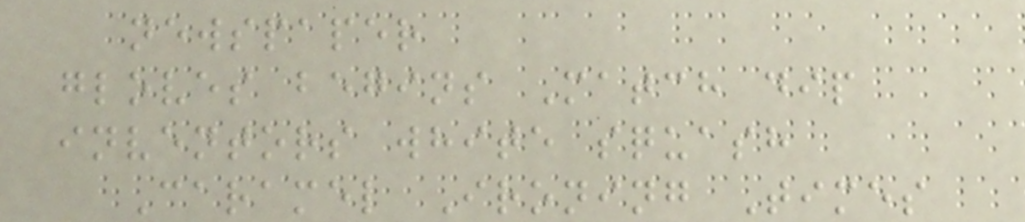newspaper
gloves begins Match dip
inventors white squash
Caramel Ironing Times
